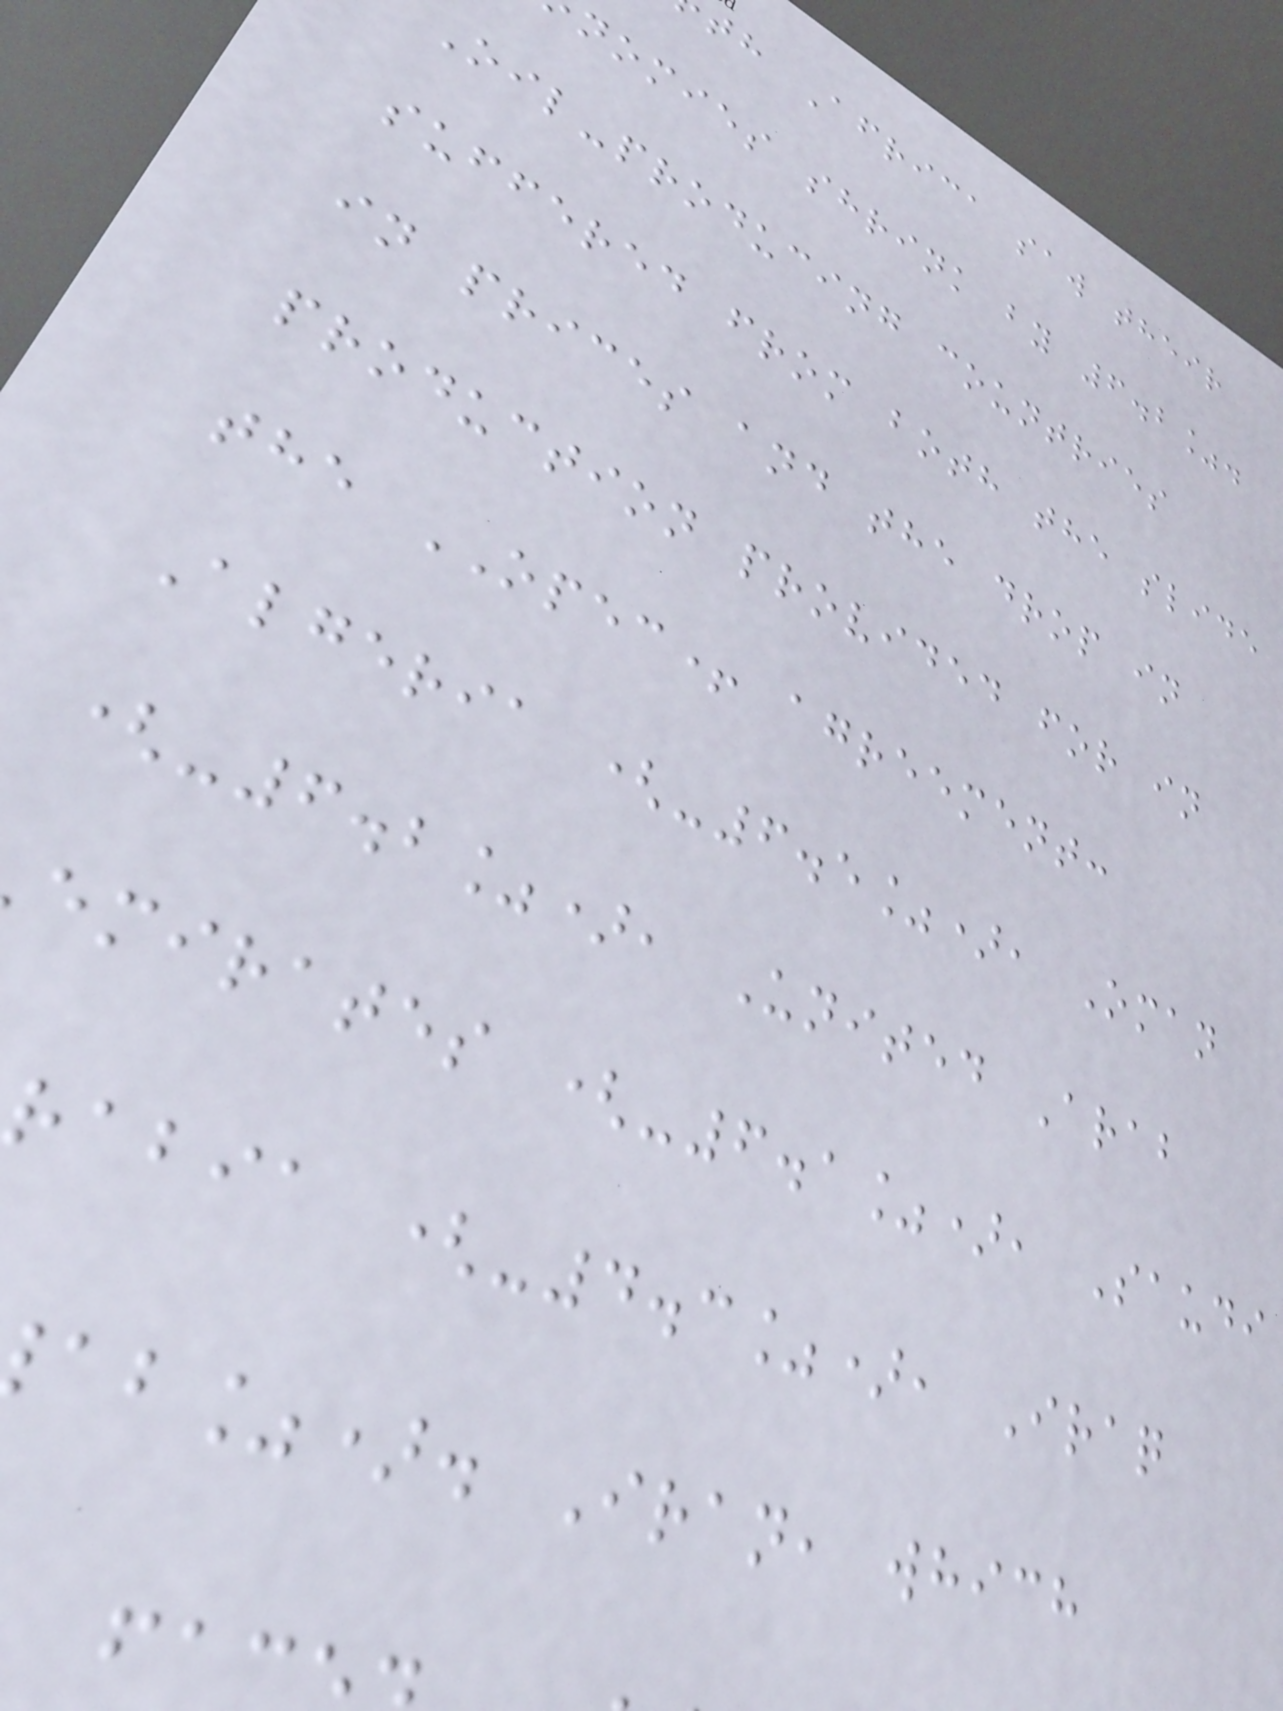th Africa saw their
nomies shrink by 6.2%.
Oil-producing countries
suffered from both the slide
in prices and the drop in
production provided for in
the OPEC+ agreement:
Algeria (-6.5%), Oman
(-6.2%), United Arab
emirates (-6.1%), Saudi
rabia (-4.3%), Iraq
ab%). Iran, which
